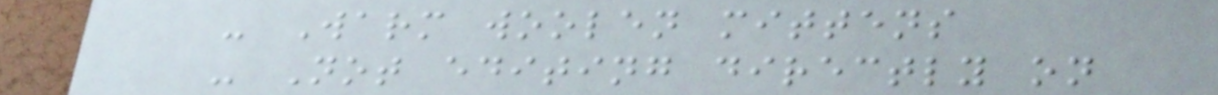- Warm woolen mittens
- Not editing directly on
